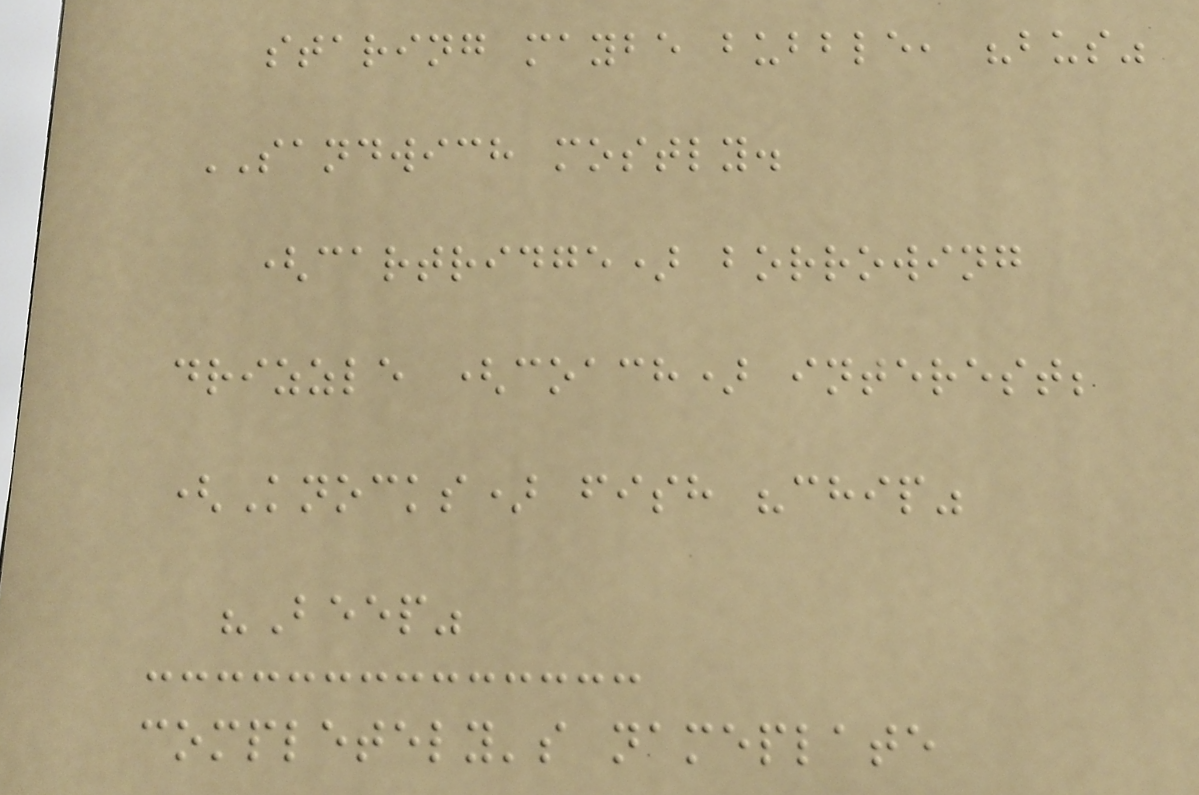staring maybe bubble, "bus"
SANDWICH mostly.
(cartridge) borrowing
drizzle (coach) interest;
(Knocks) fish "chip"
"Beep"
completely's nameplate
